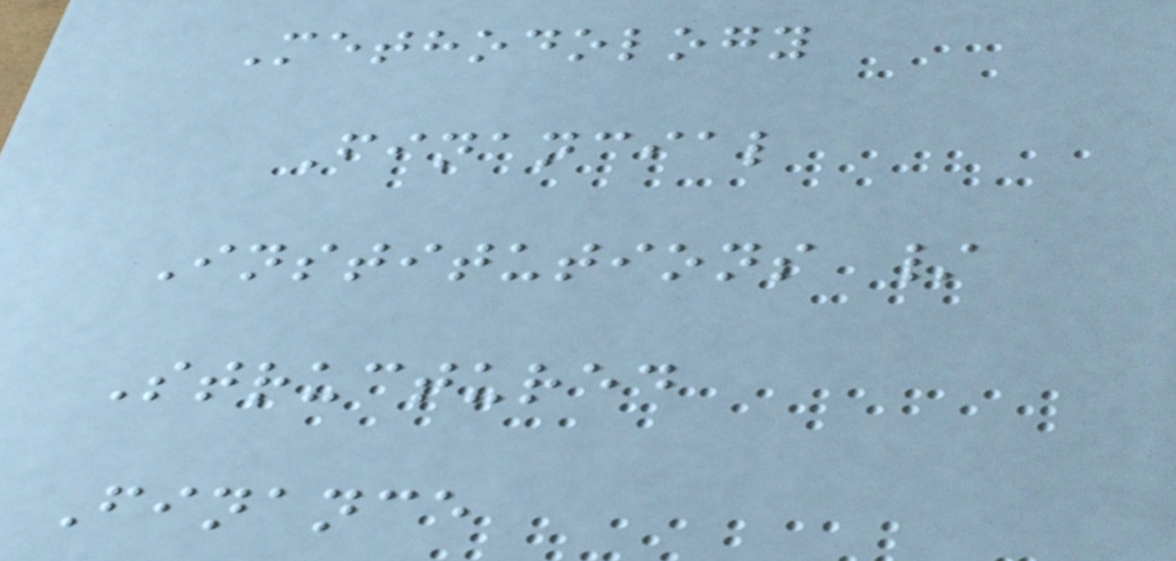Methodology
Financial
Institutions /
Structured
Finance
